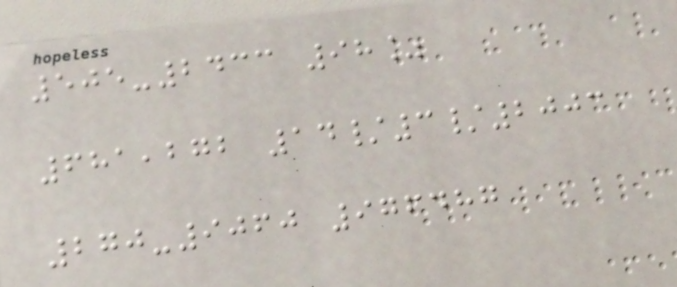505-2433 98%
681,272 14/3/2003
270-9060 976487
